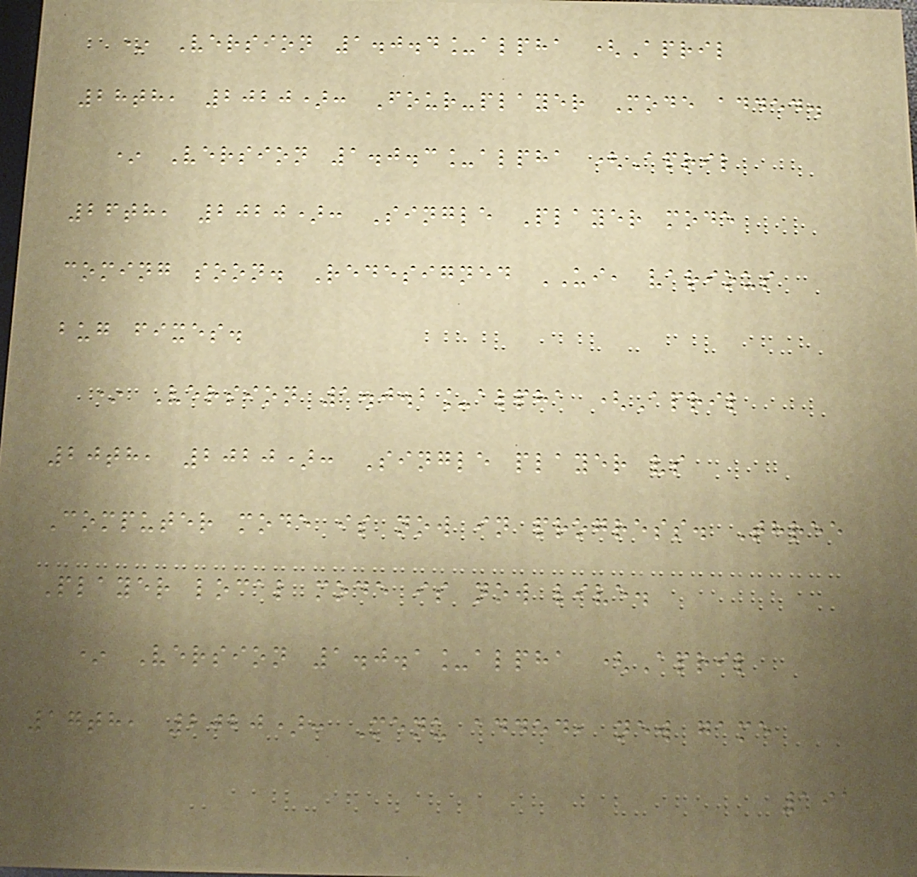* Version 1.0.4_alpha (April
28th, 2020): Four-player Mode added.
* Version 1.0.3_alpha (April
26th, 2020): Single Player mode
coming soon. Redesigned UI, various
bug fixes.
* Version 1.0.2_alpha (April
20th, 2020): Single player vs
Computer mode is now in progress. Three
Player local mode is now live.
* Version 1.0.1_alpha (April
17th, 2020): Menu added, new game
191
